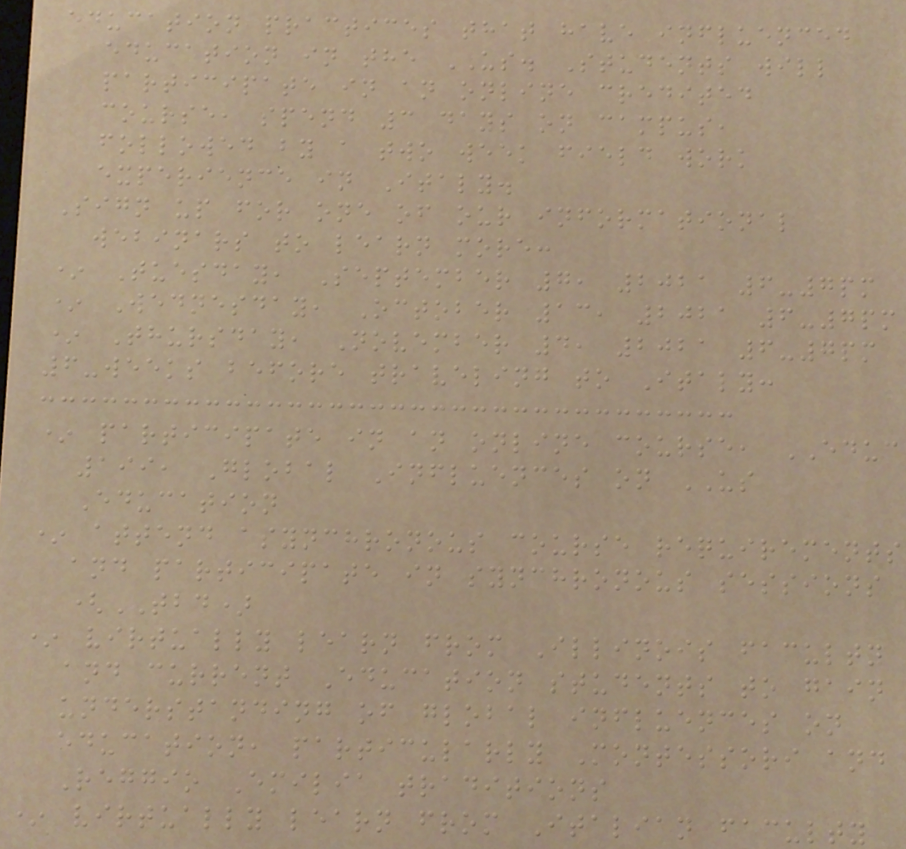education practices that have influenced
education in the US. Students will
participate in an online credited
course, spend 3 days on campus,
followed by a two week field work
experience in Italy.
Sign up for one of our informational
webinars to learn more:
* Tuesday, September 7, 2021 6-7pm
* Wednesday, October 13, 2021 6-7pm
* Thursday, November 4, 2021 6-7pm
6-weeks before traveling to Italy:
* participate in an online course, EDUC
199, Global Influences on US
Education
* attend asynchronous course requirements
and participate in synchronous sessions
(TBD)
* virtually learn from Illinois faculty
and current Education students to gain
understanding of global influences on
education, particularly Montessori and
Reggio Emilia traditions
* virtually learn from Italian faculty
